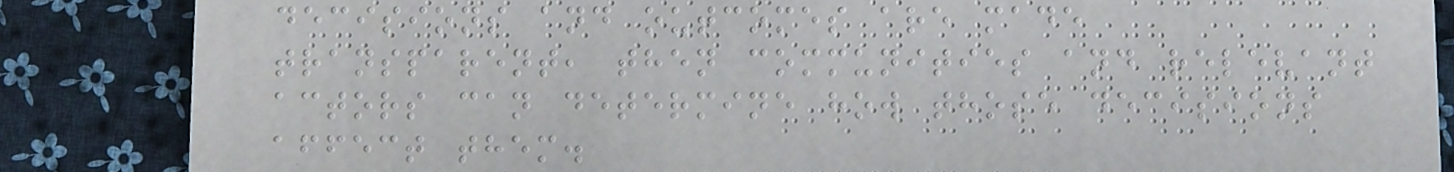decisions and outcomes are made
transparent, then communities and relevant
actors can determine how those decisions
affect them.
